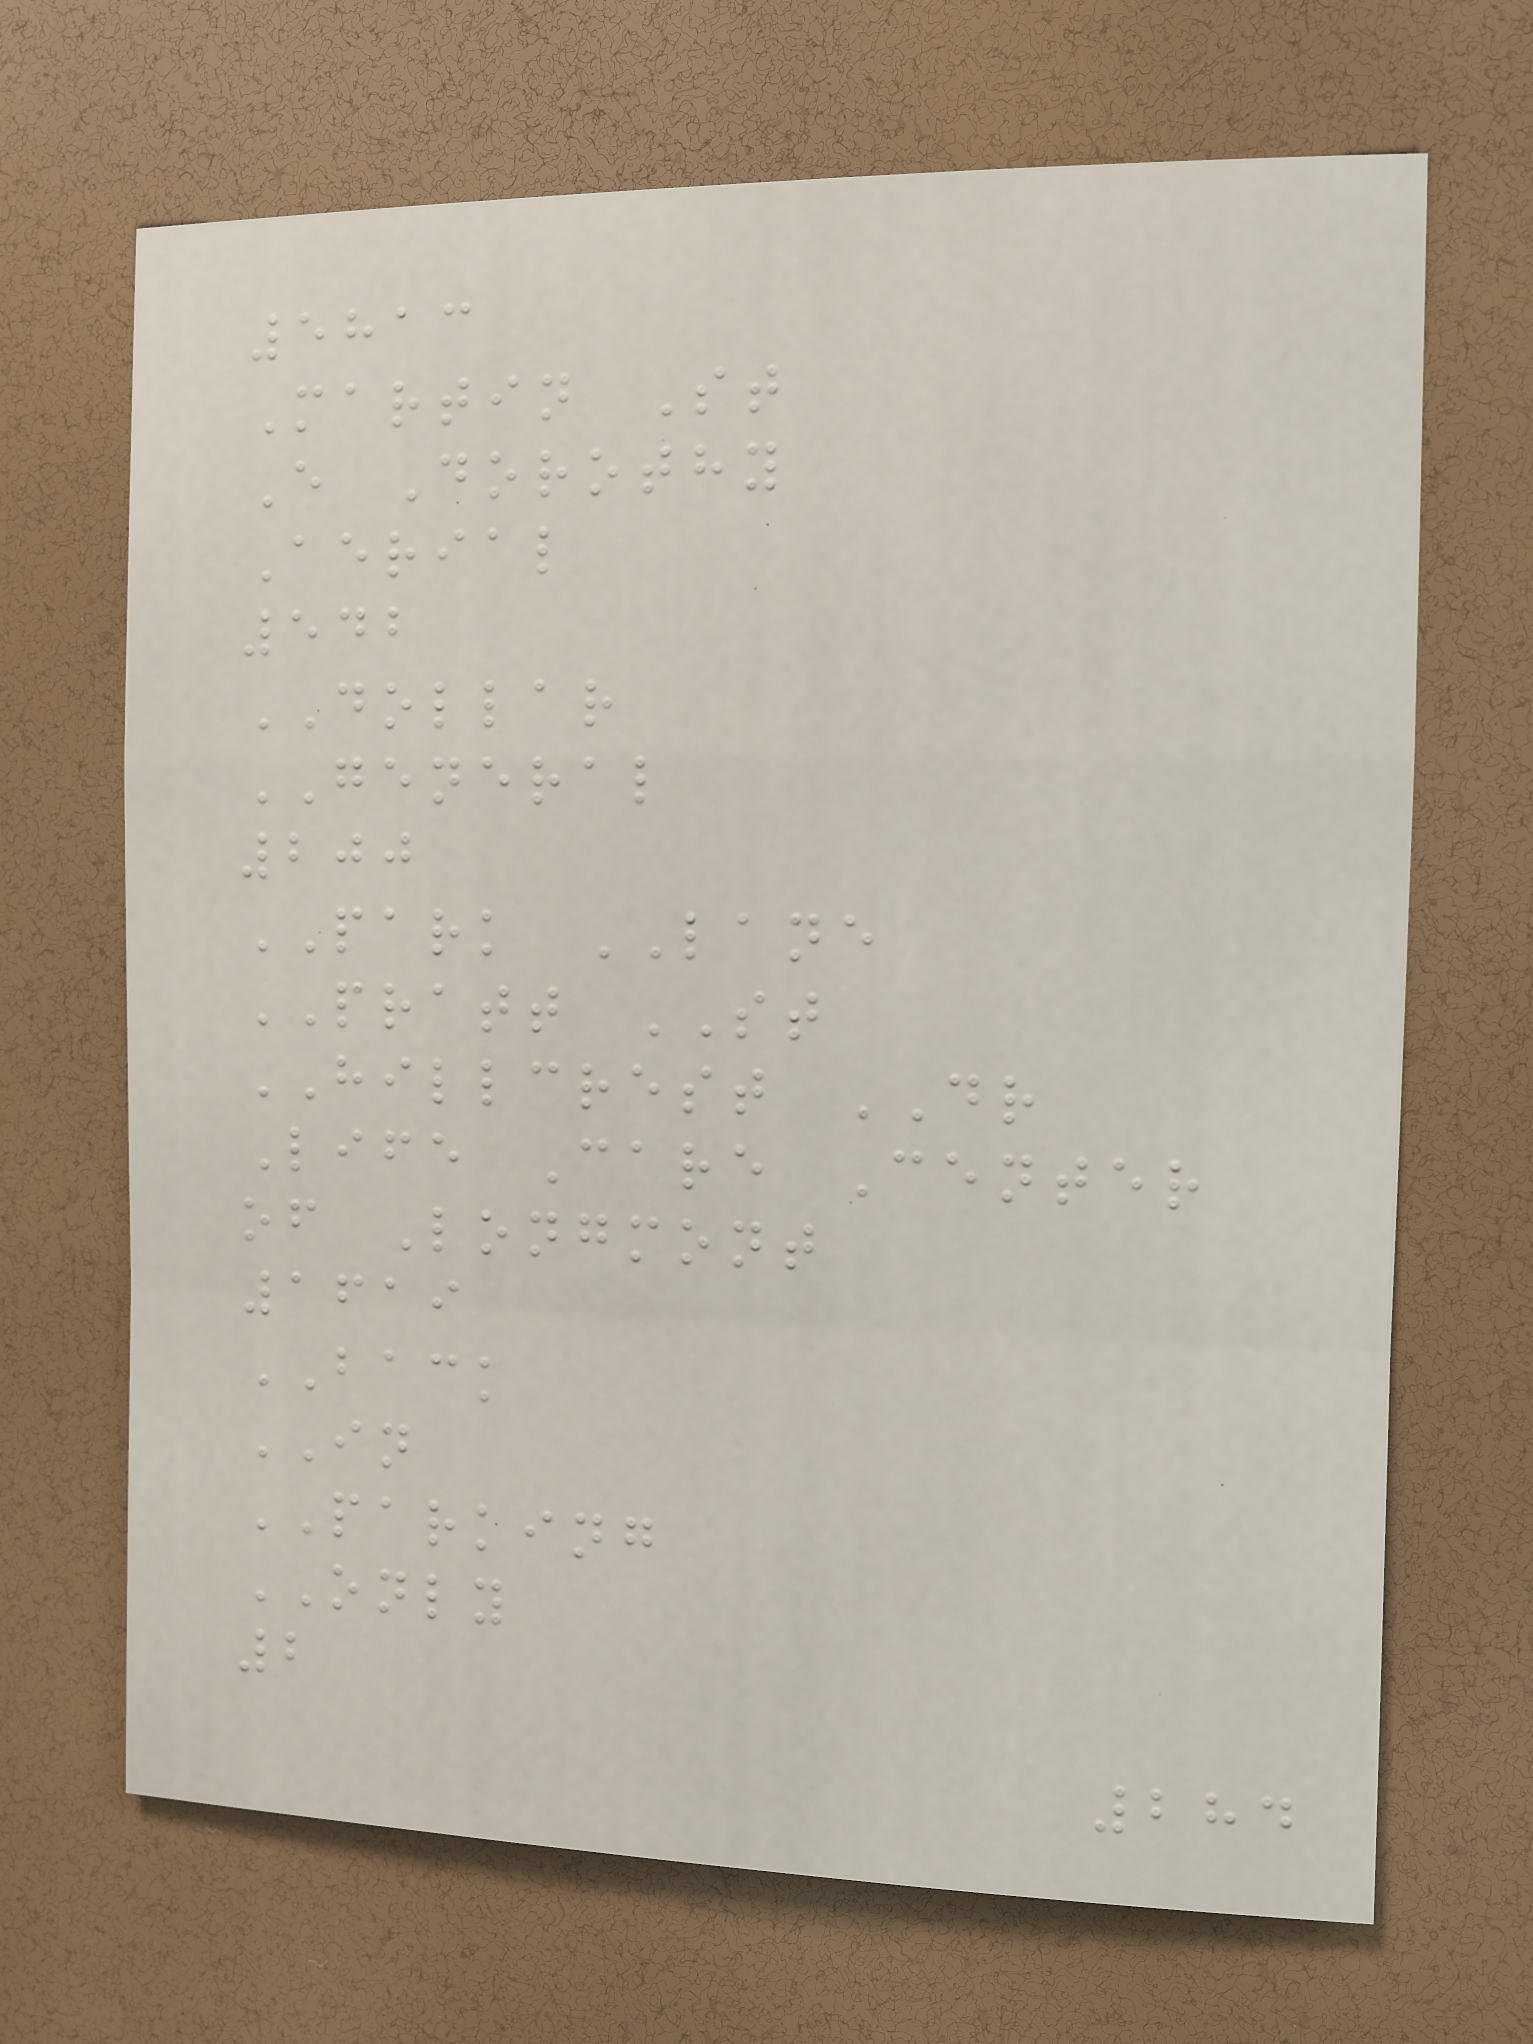5813
Martin St
E Dorothy
Aerial
542
DOLLAR
GENERAL
200
PARK LANE
PRATT ST
HILLCREST DR
Life Care Center
of Longmont
1619
BACK
IN
PARKING
ONLY
2
284
